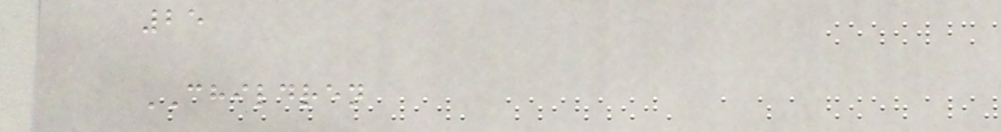25
CHILDREN
